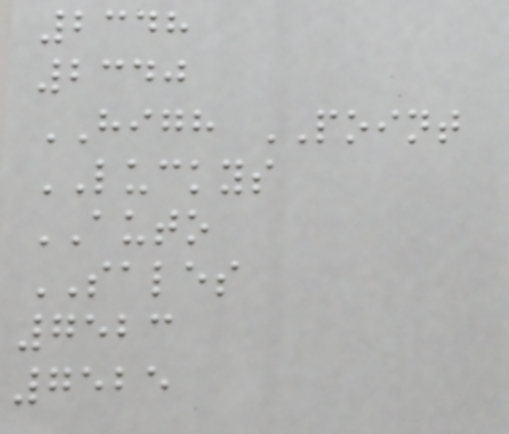2348
2340
HIGH POINT
LUCKYS
AUTO
SALES
7523
7525
